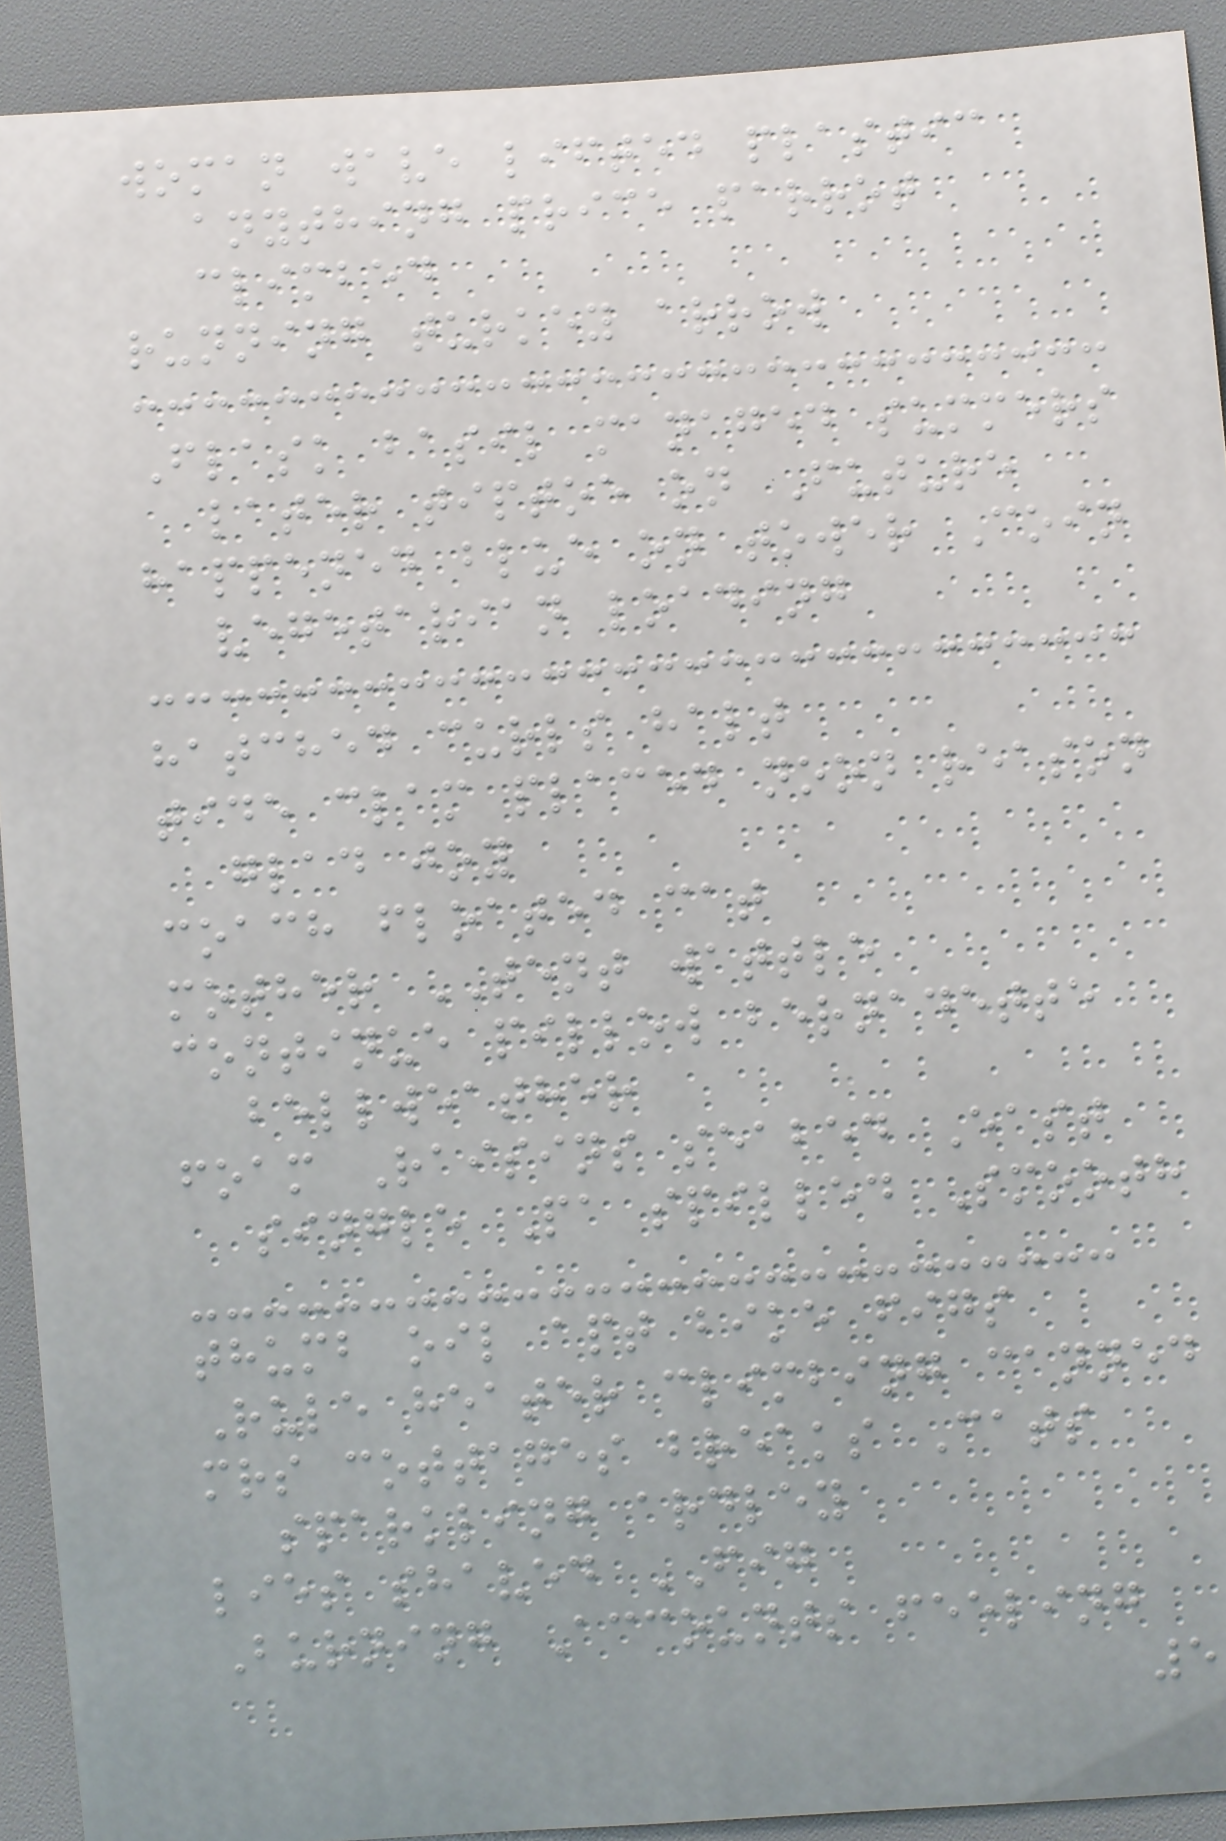woman wave lifted plastic
anything price parrot
climbed
running turkey arrow
Flask basil managed summers
later tiptoe on Future
happened blue on tower Coin
vegetarian loading
hatched curls halt
tide clam placed noon reason
glad joy
coach floated cat
mother TENT wattle
continue pillow bernadette
bellweather
foam Raisins seabed East
single Pa spilled Smooth
thumb oil apt bike figs
Rule heater climbing canned
mrs cottages breaks Cats
sparkling ardley
lies shaved FIG
Burning Accounts feeling
5
